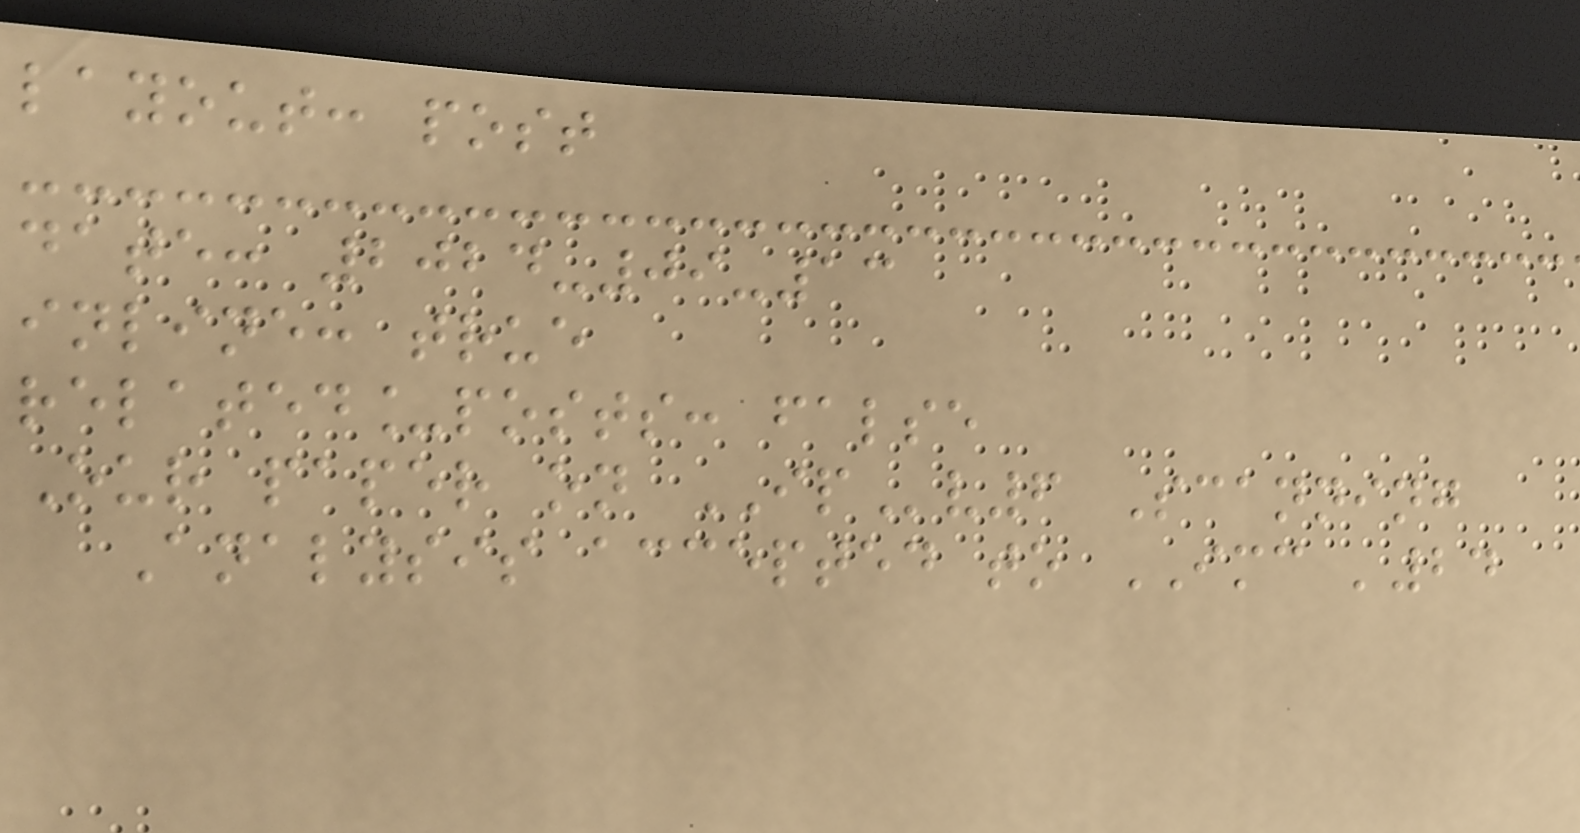layout: post
date: 2024-09-13
inline: true
related_posts: false
Our paper on IPv6 Scanning
Analysis accepted to IMC '24
